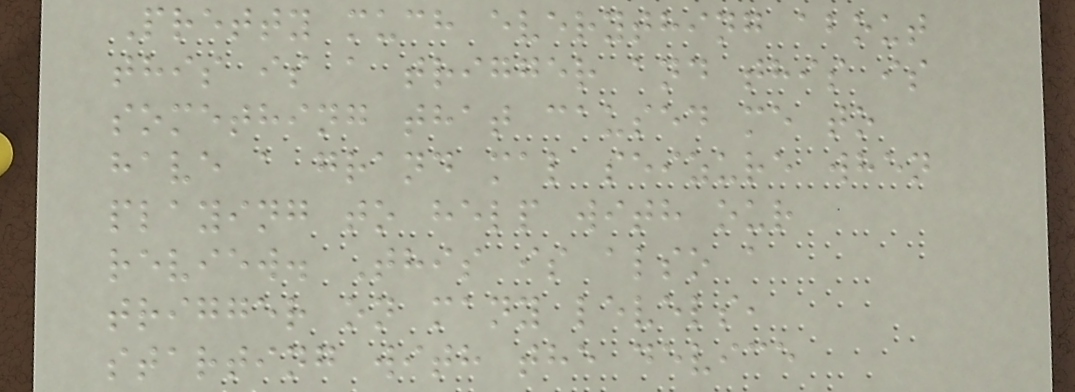Pretty much everything about
this is a trigger and this is
something that caused me to
have a grand mal seizure when
playing to help with our
review. This is also a
trigger on many levels,
starting with the device
